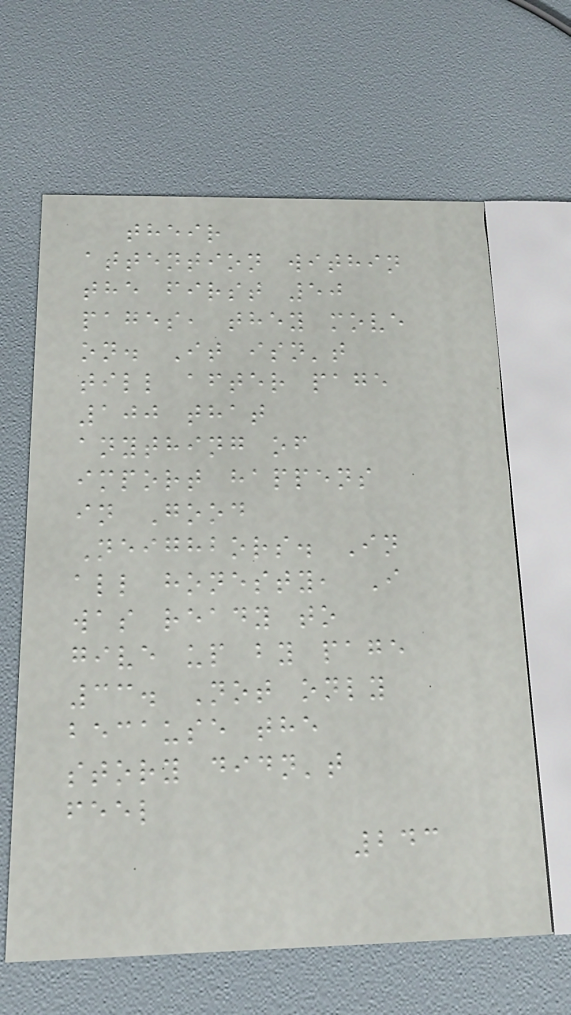their
attention within
the first 50
pages, they move
on. It isn't
till after page
100 that
anything of
import happens
in Good
Neighbors. In
all honesty, I
was ready to
give up by page
33. Not only
because the
story didn't
feel
243
